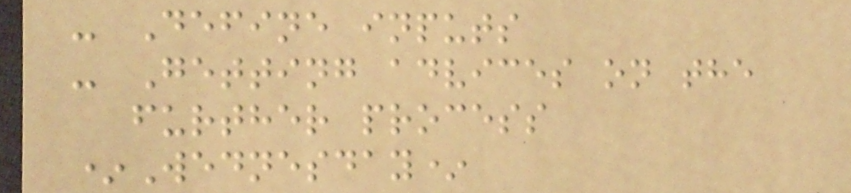- Define inputs
- Getting advices on the
further process
*Wednesday*
